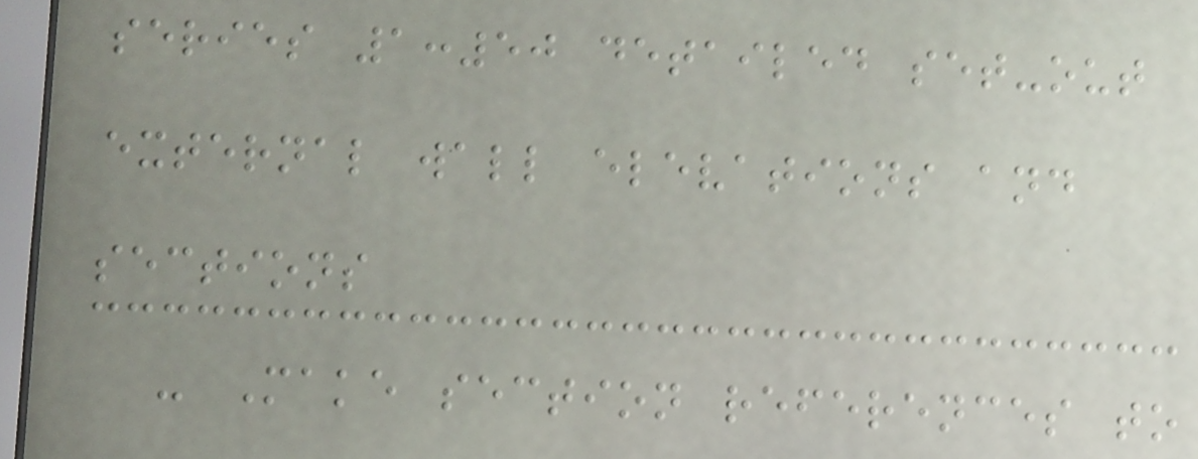series 1:50 detailed set-out
external wall elevations and
sections
- Make section references to
